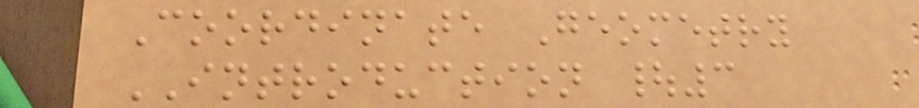Coordinate Geometry
INTRODUCTION |3
